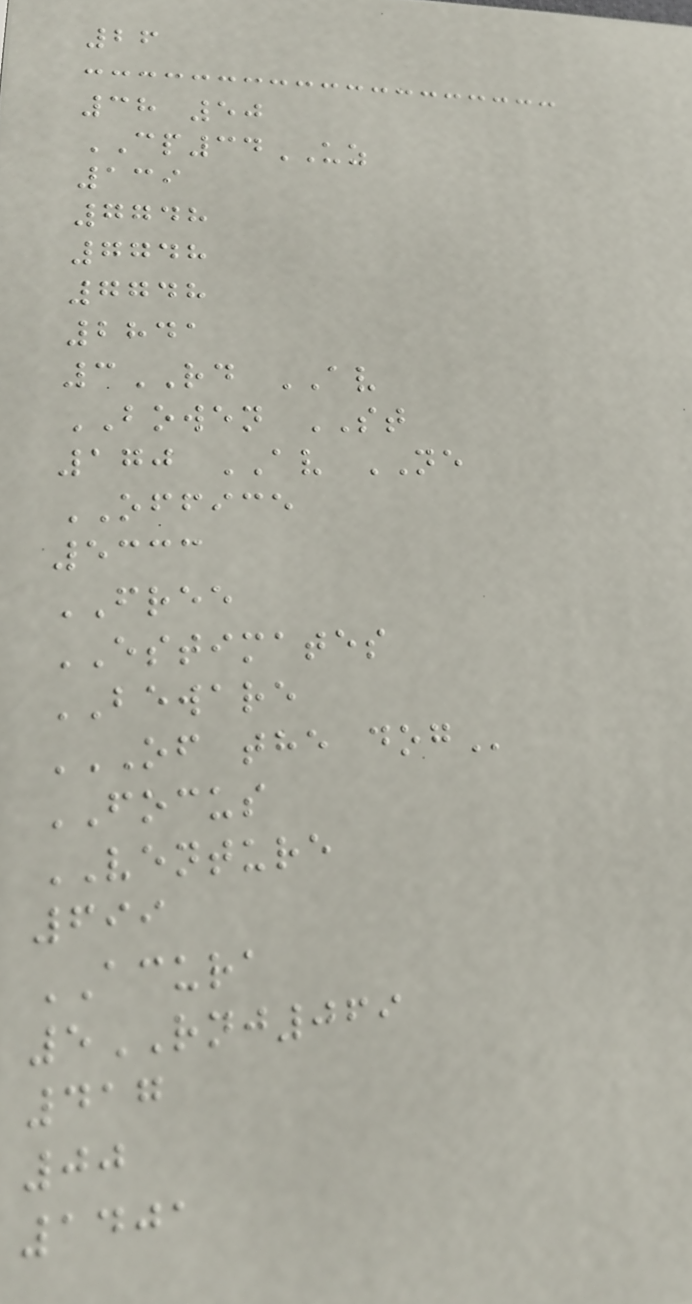26
38 50
CP34UZ
139
7748
7748
7748
2841
3RD AV
BOWEN ST
170 AV NE
OFFICE
5333
FREE
ESTIMATES
BEWARE
OF THE DOG
FOCUS
VENTURE
699
ACURA
5RNJ069
417
00
1401
